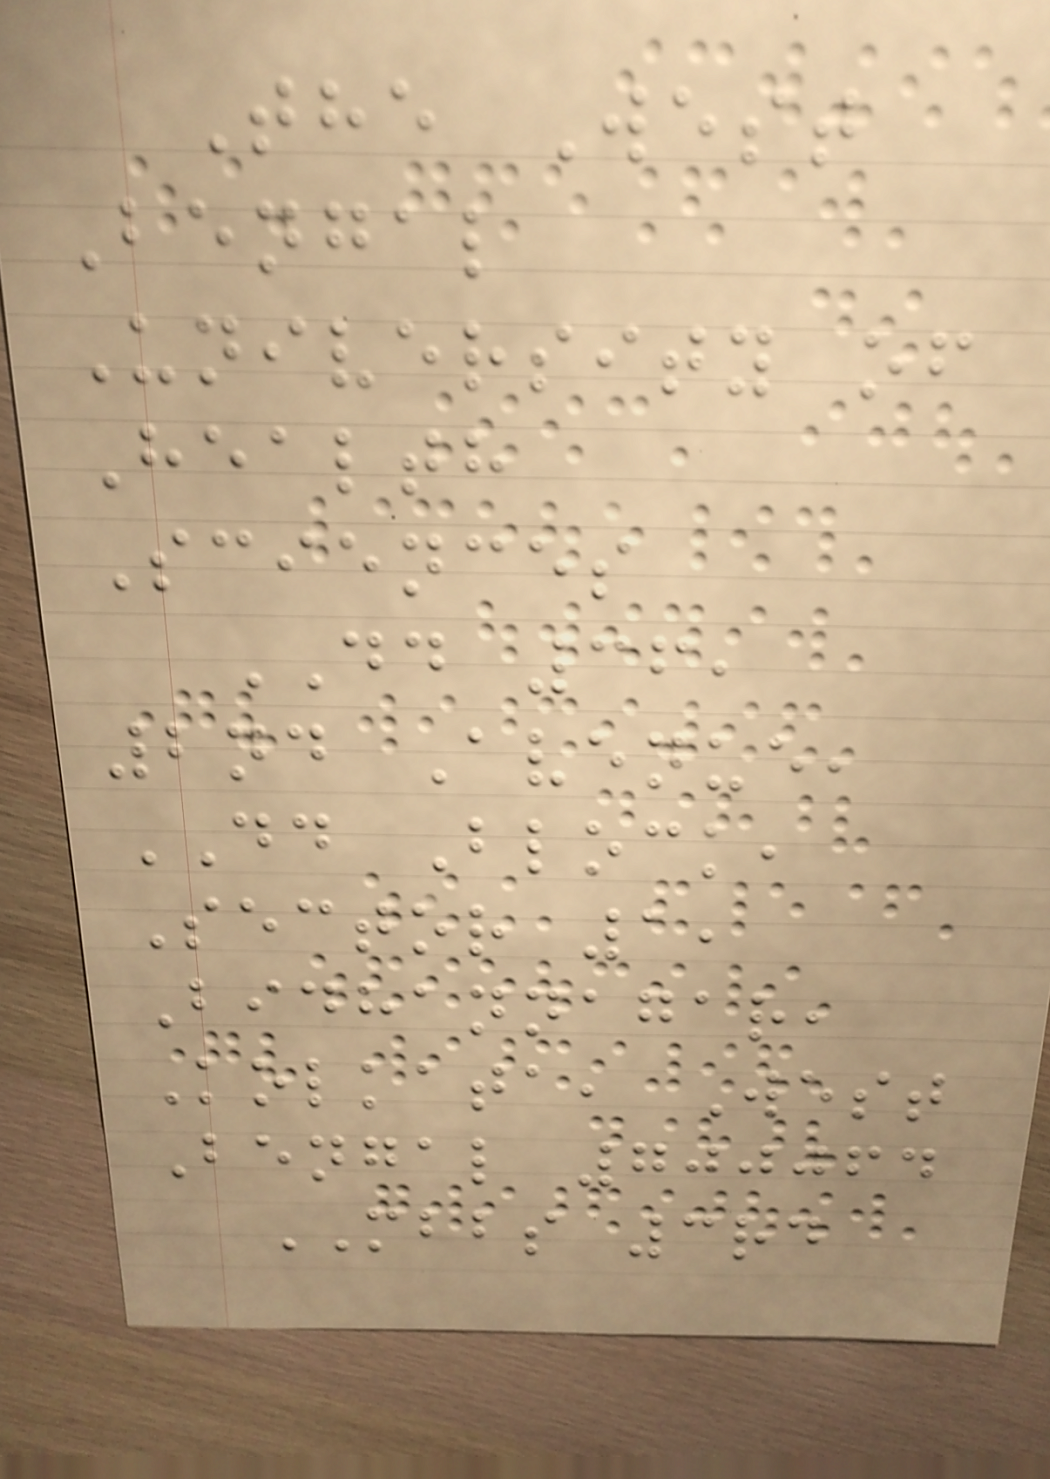The West
Bengal
University of
Health
Sciences
DD 36,
2nd Avenue,
DD Block,
Sector 1,
Bidhannagar,
Kolkata, West
Bengal 700064
MBBS 3rd
